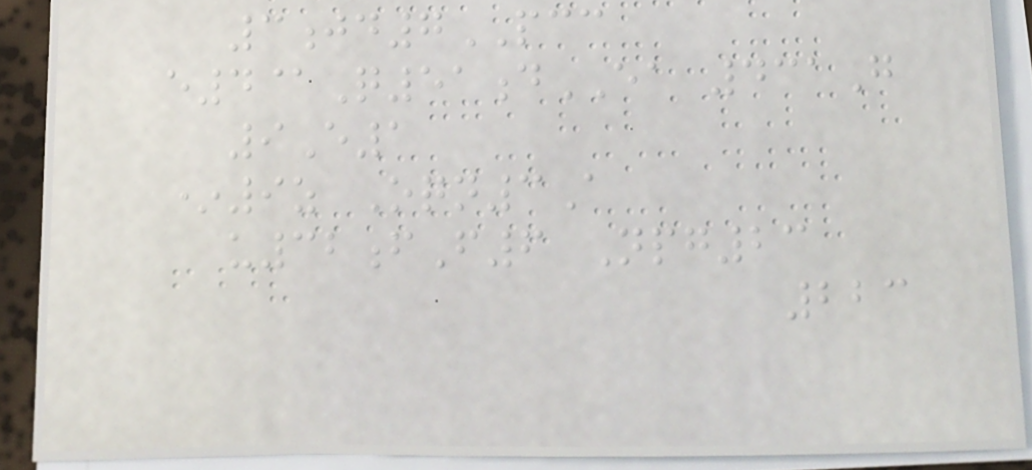3jd7PCC
e4@Q51dEA 431G
9E1
*9z Oqn3A
u32fF6 Npg23
223
